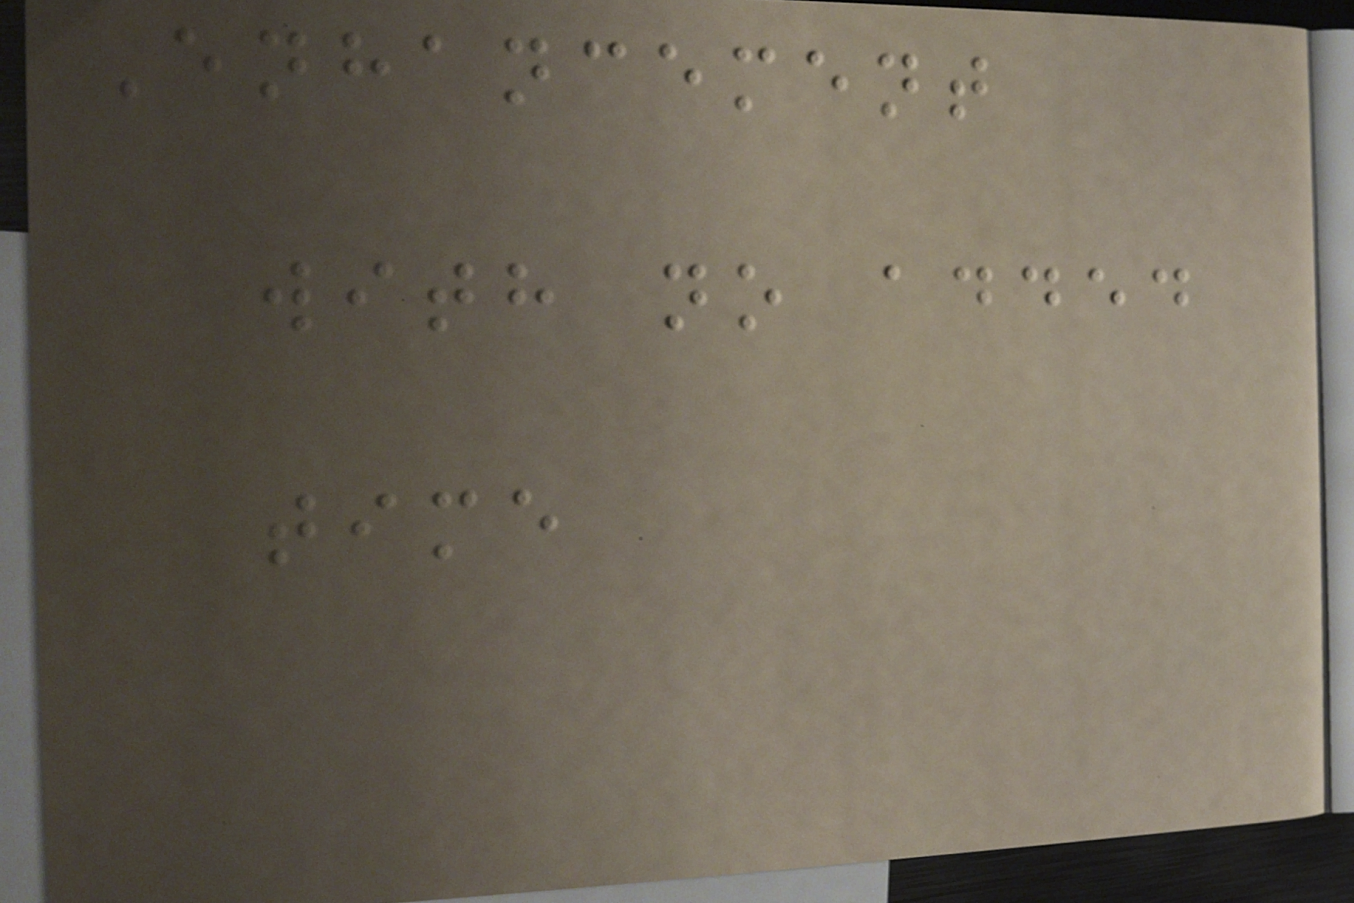Enhancement
with no added
time
